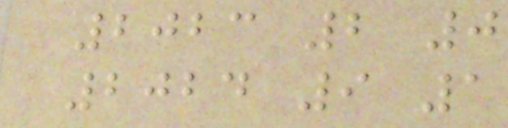2023 2 0
2024 9 1
